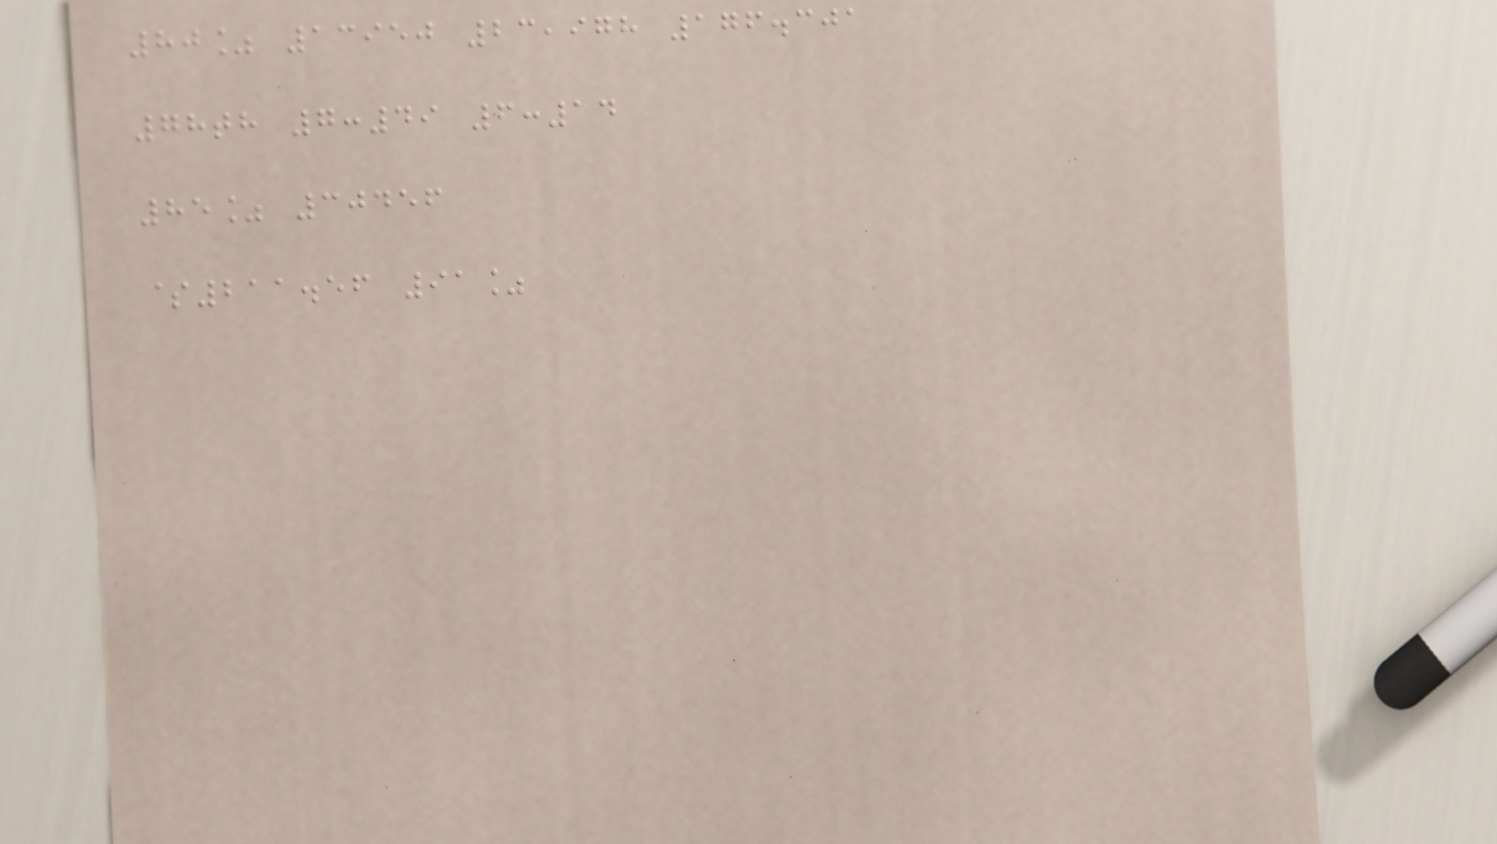80% 13950 23,978 176.301
78th 7:49 6:14
85% 30456
$211.56 91%
